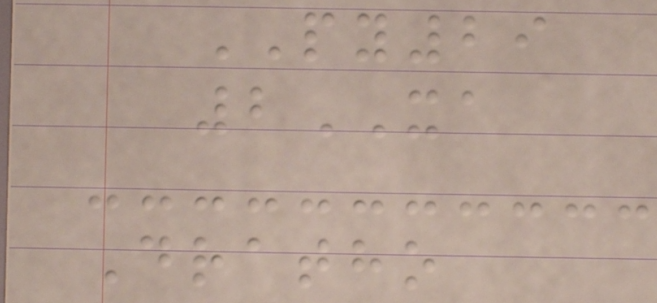PY29
2XA
Dratho
